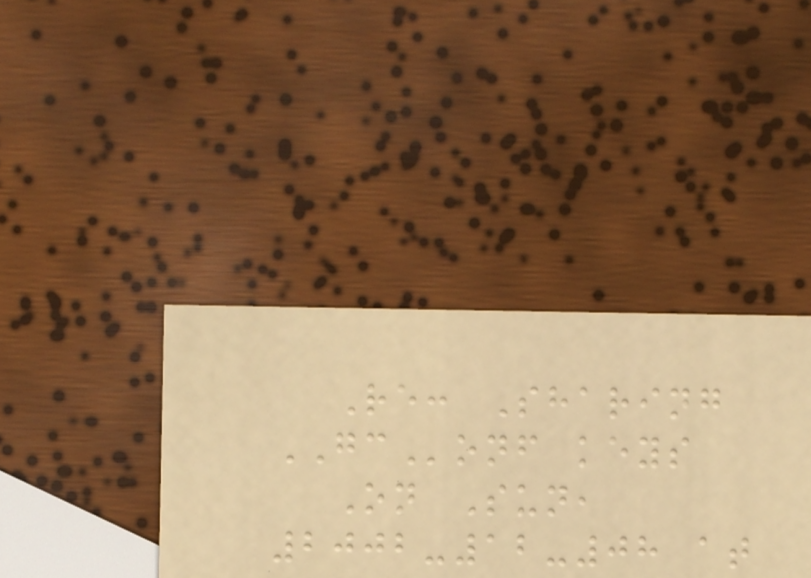Re: Sharing
GConf keys
On Sun,
2002-12-08 at
